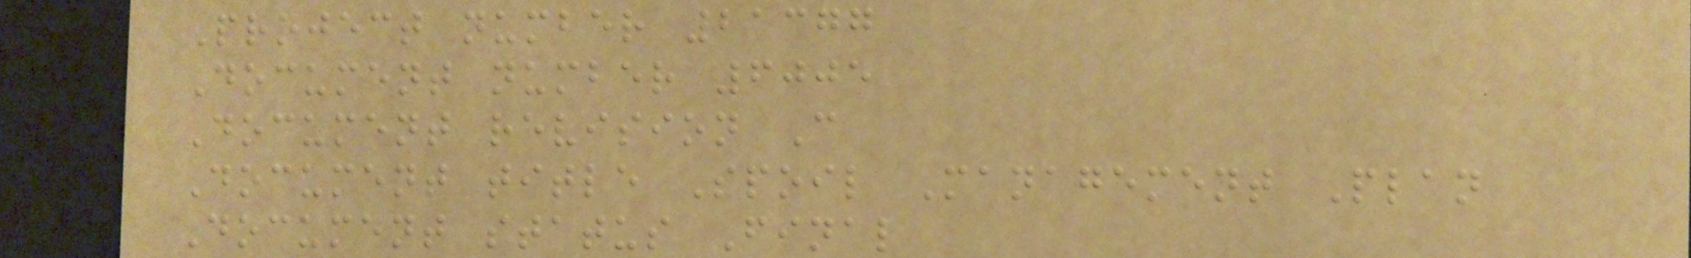Project number 21377
Document number 6005
Document revision C
Document title Spoil Management Plan
Document status Final
